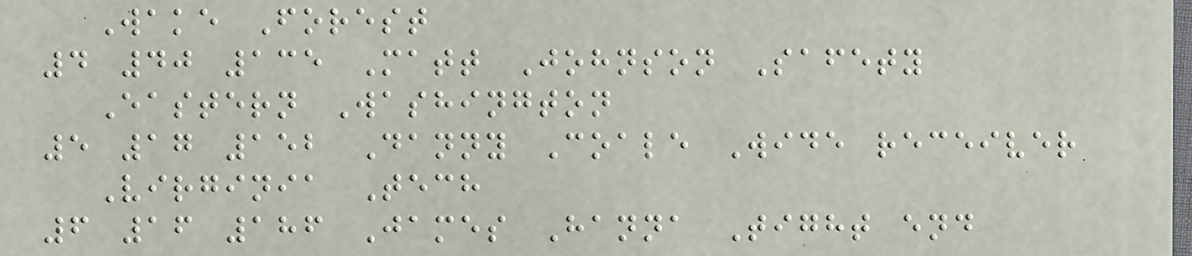Wake Forest
4 40 135 Matt Johnson Safety
Eastern Washington
5 17 152 Danny Coale Wide receiver
Virginia Tech
6 16 186 James Hanna Tight end
